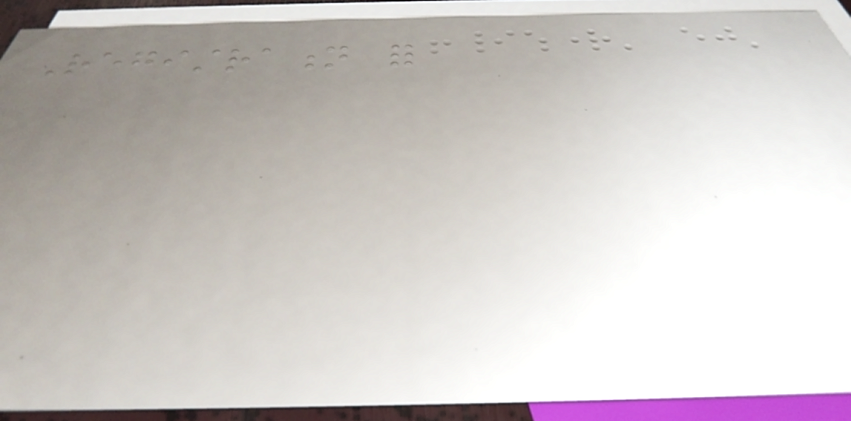Registration for
